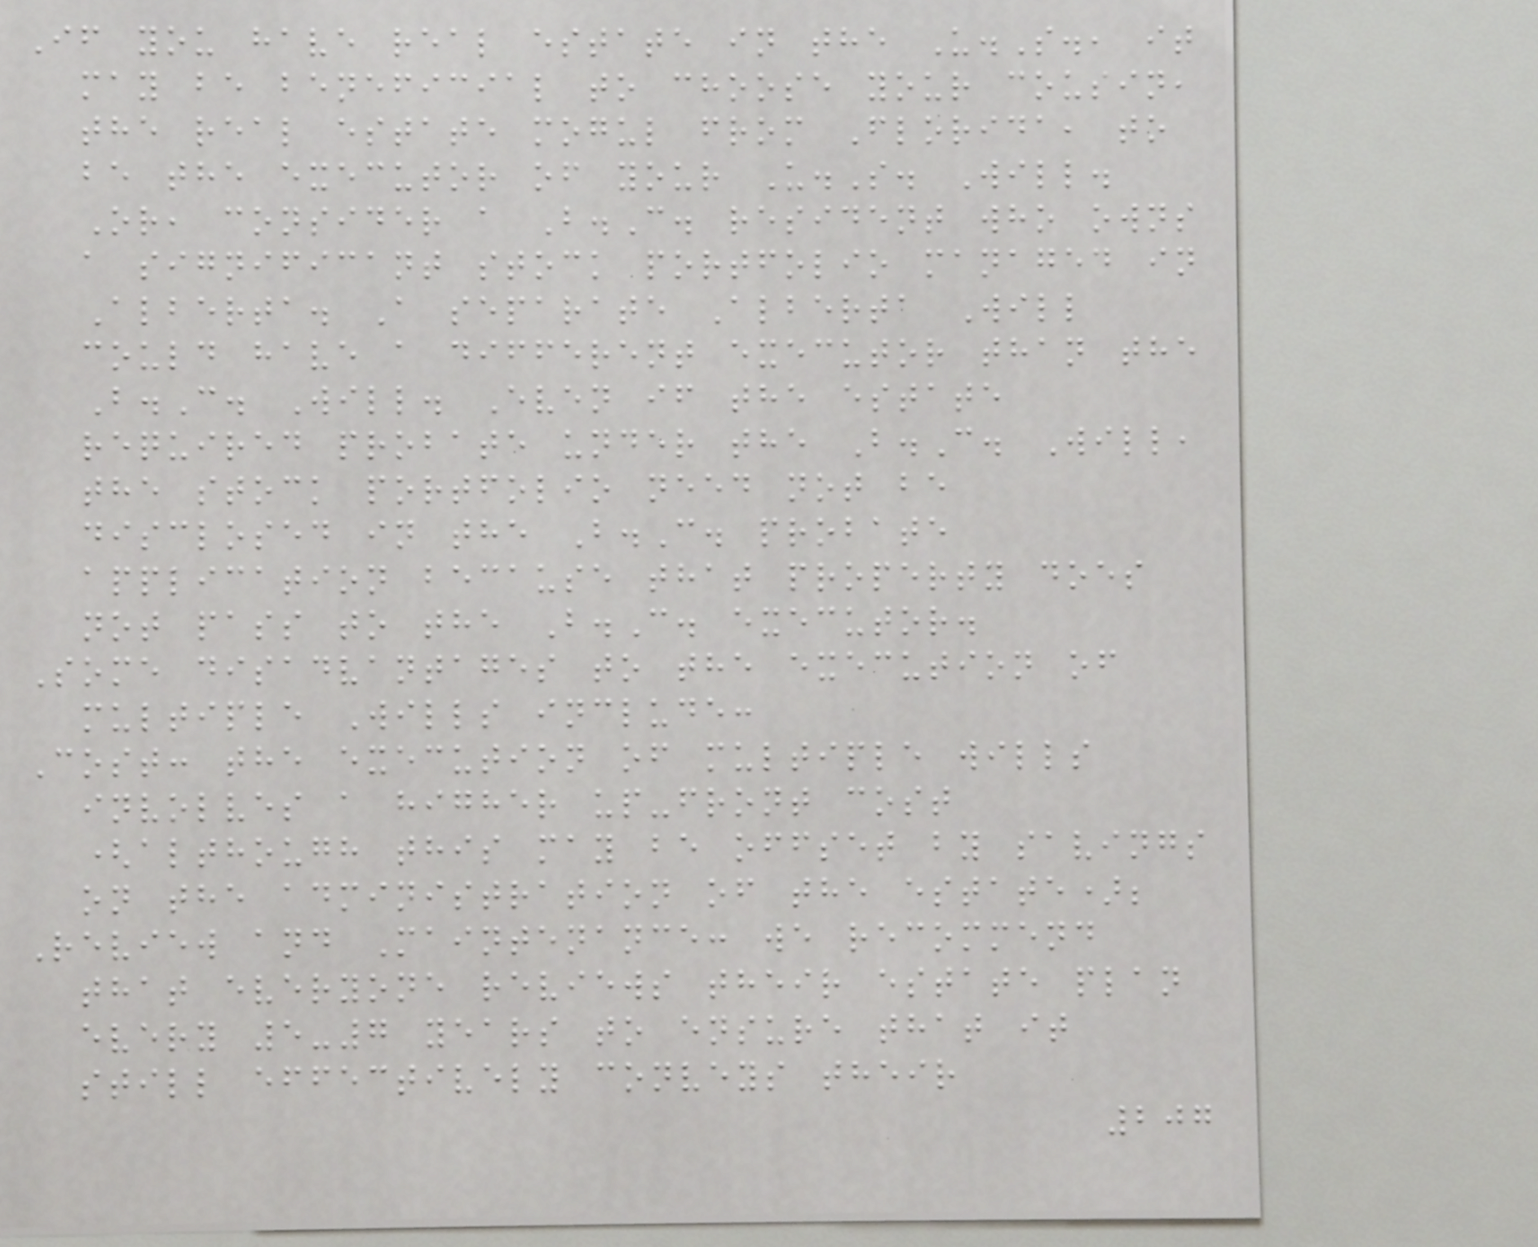If you have real estate in the U.S., it
may be beneficial to choose your cousin,
the real estate mogul from Florida, to
be the executor of your U.S. Will.
Or, consider a B.C. resident who owns
a significant stock portfolio managed in
Alberta. A separate Alberta Will
could have a different executor than the
B.C. Will. Even if the estate
required probate under the B.C. Will,
the stock portfolio need not be
disclosed in the B.C. probate
application because that property does
not pass to the B.C. executor.
Some disadvantages to the execution of
multiple Wills include:
Cost: the execution of multiple wills
involves a higher up-front cost
(although this may be offset by savings
on the administration of the estate);
Review and Maintenance: we recommend
that everyone reviews their estate plan
every 5-7 years to ensure that it
still effectively conveys their
207
